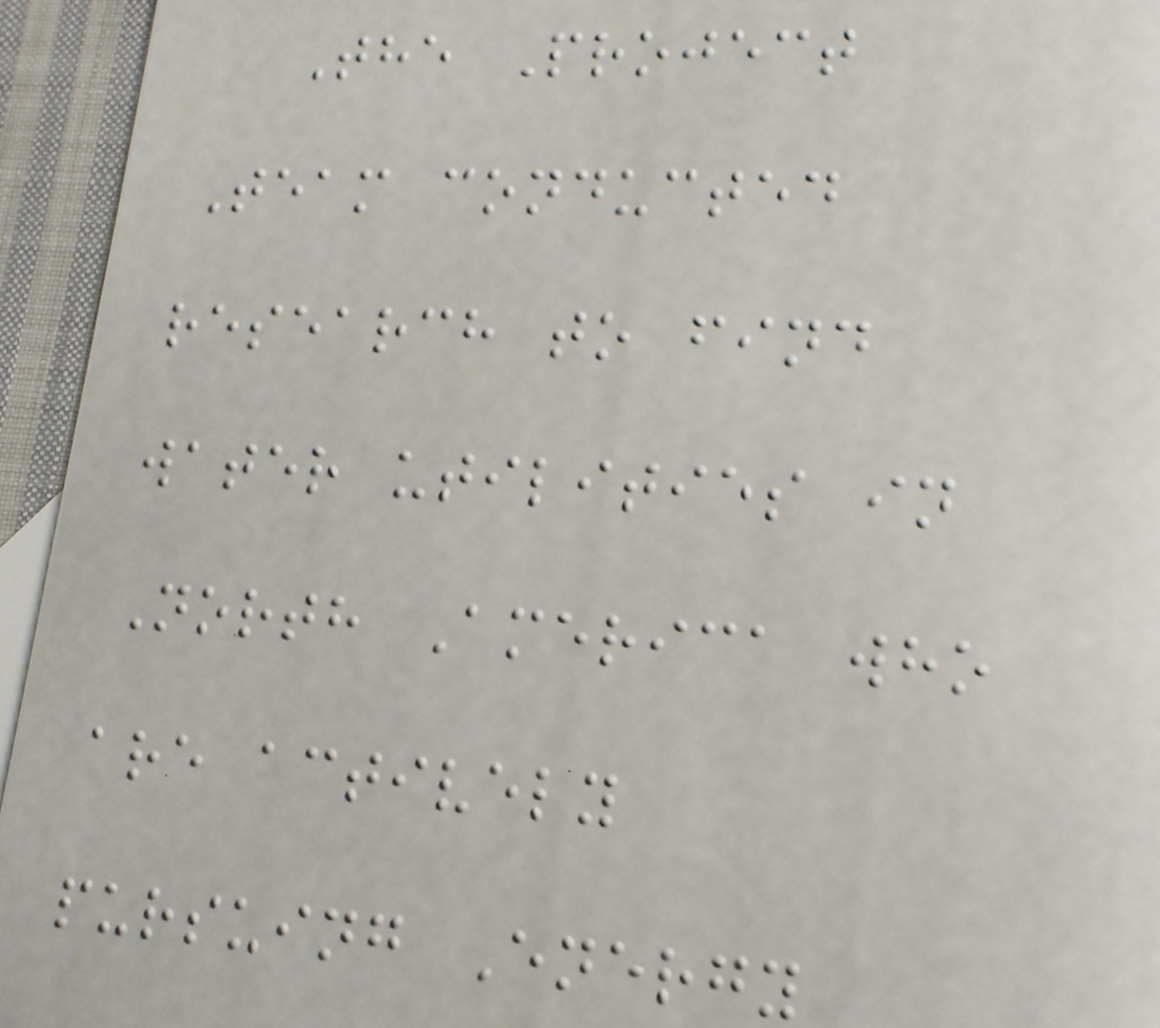The Project
Team conducted
research to find
water utilities in
North America who
are actively
pursuing Energy
